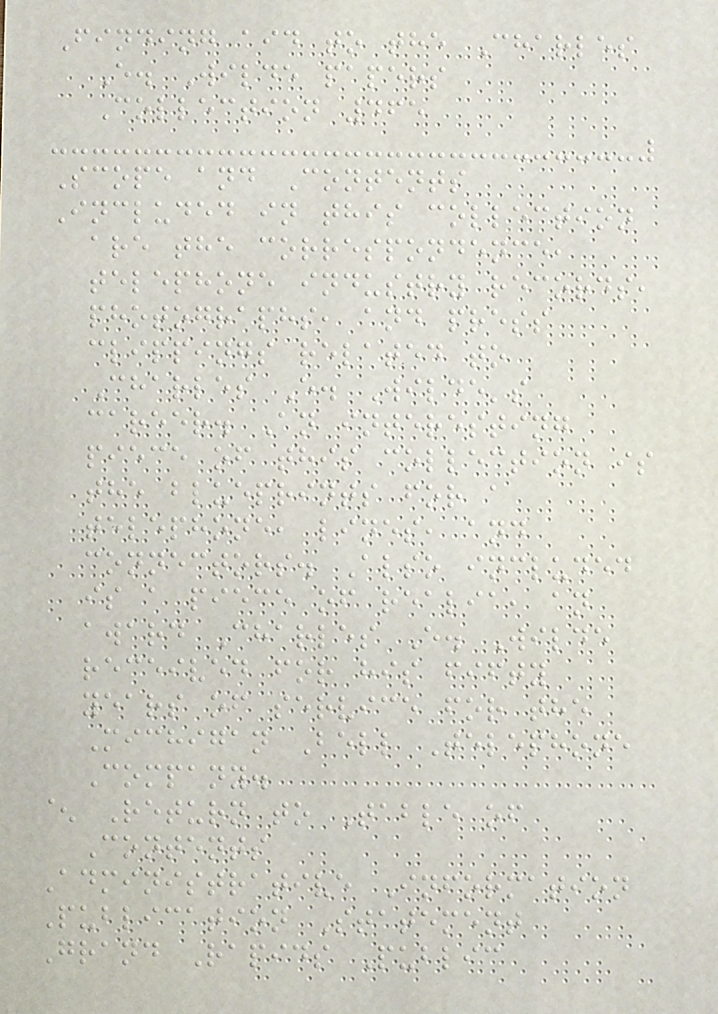Finding aid to the Charles
E. Wilde papers
Collection 465
Scope and Contents
Included in this collection
are the correspondence,
telephone industry records,
photographs, and press
clippings related to
Charles E. Wilde's
career. An interesting
piece of this collection is
the blueprints for a
telephone, lines, and
connectors. Also included
is a piece of realia, an
award Charles E. Wilde
received for his fifty
years of service for the
Michigan Bell Telephone
Company.
^ Return to Table of
Contents
Administrative Information
Publication Statement
Grand Rapids Public
